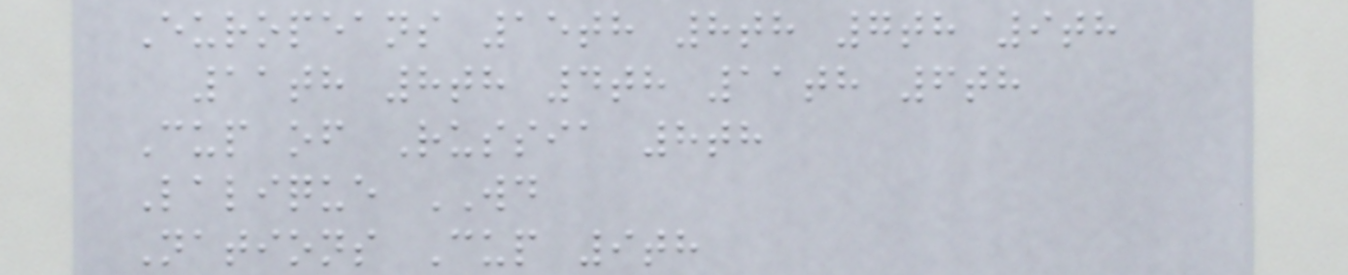Europeans 15th 8th 7th 9th
11th 8th 4th 11th 6th
Cup of Russia 8th
Lalique WD
Nations Cup 9th
